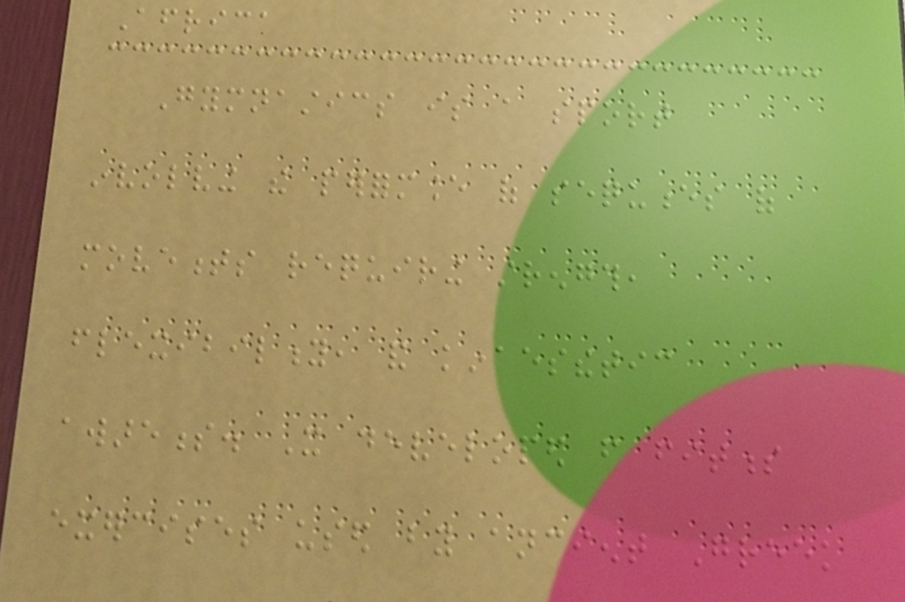Africa
Gymnastics is a sport
involving the performance of sequences of
movements requiring strength,
flexibility, and kinaesthetic
awareness. It developed from fitness
exercises used by ancient Greek
